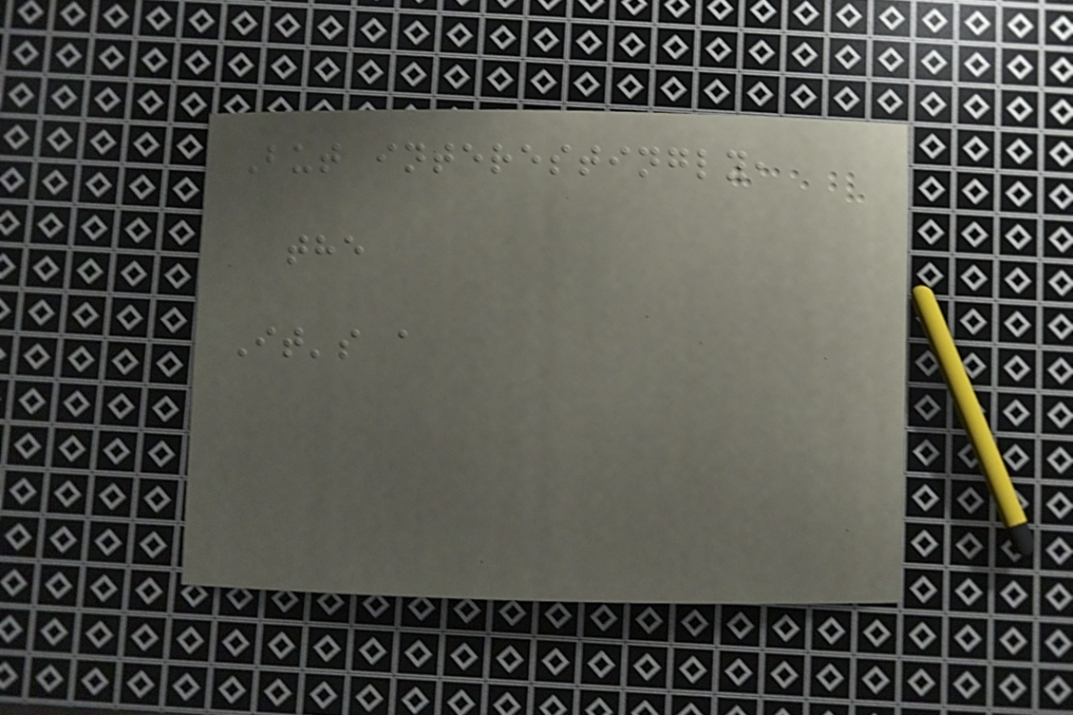But interestingly,
the
It's a
